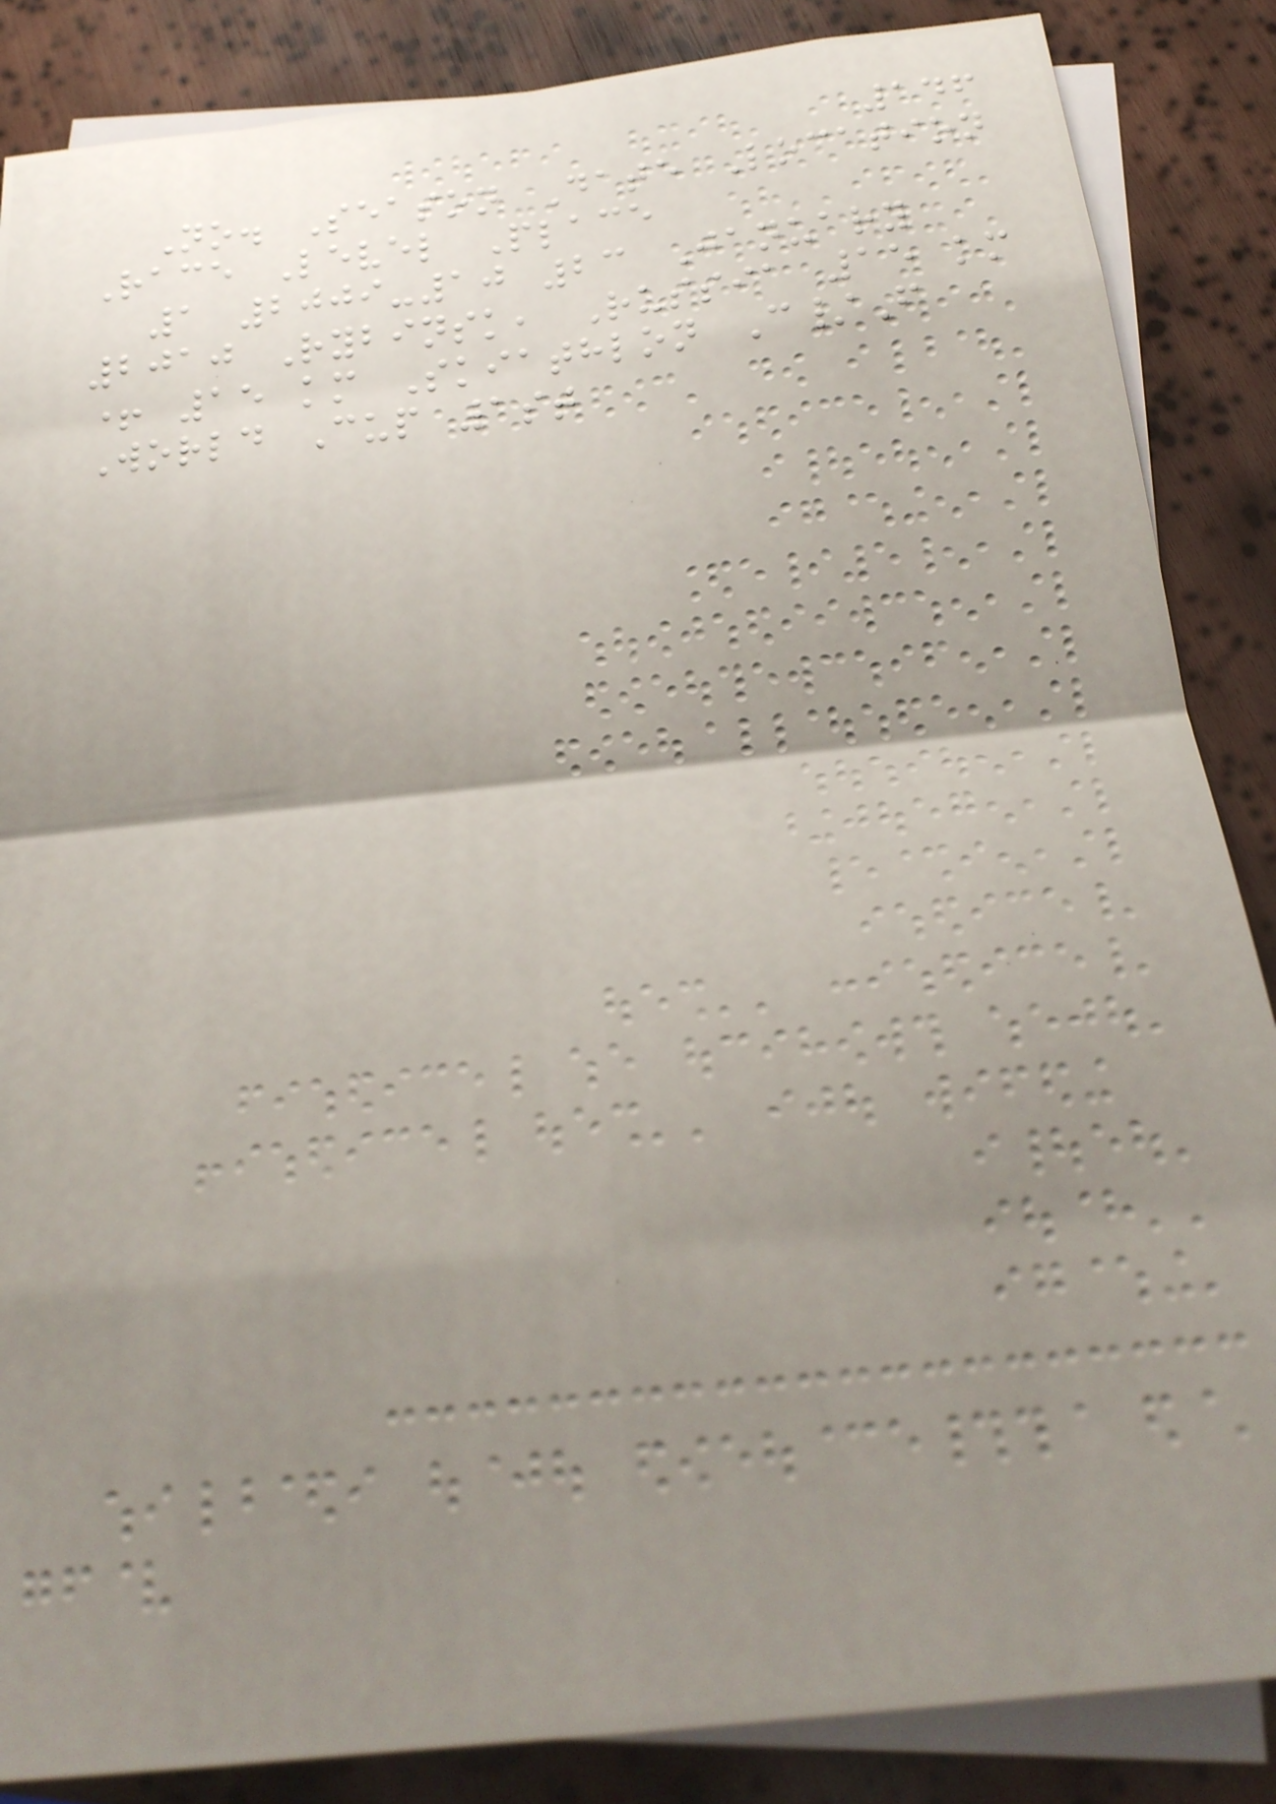146
No. Season Date Location
Race Level Place
1 2009-10 23 January
2010 Rybinsk, Russia 15 km
+ 15 km Skiathlon C/F
World Cup 1st
